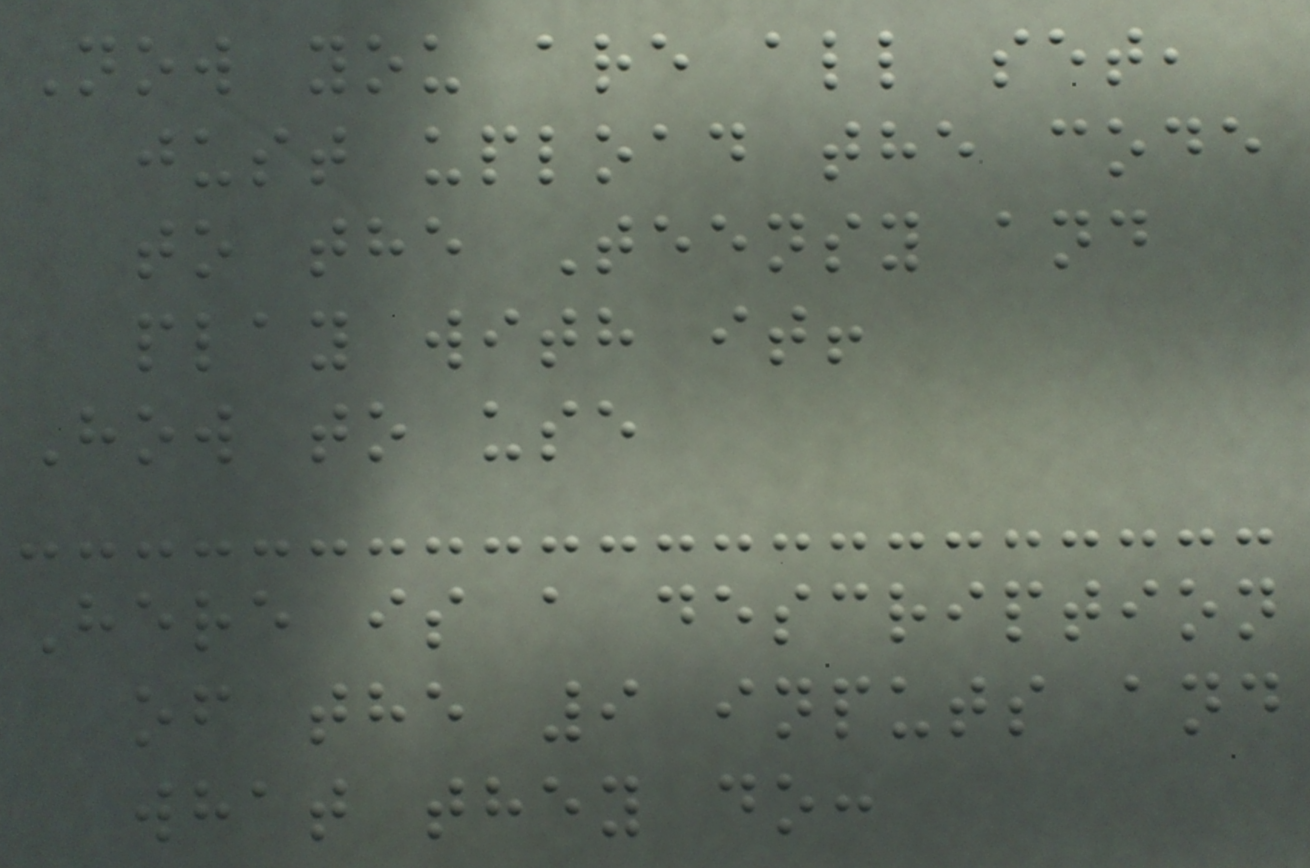Now you are all set,
just upload the code
to the Teensy and
play with it!
How to use
Here is a description
of the 9 inputs and
what they do:
